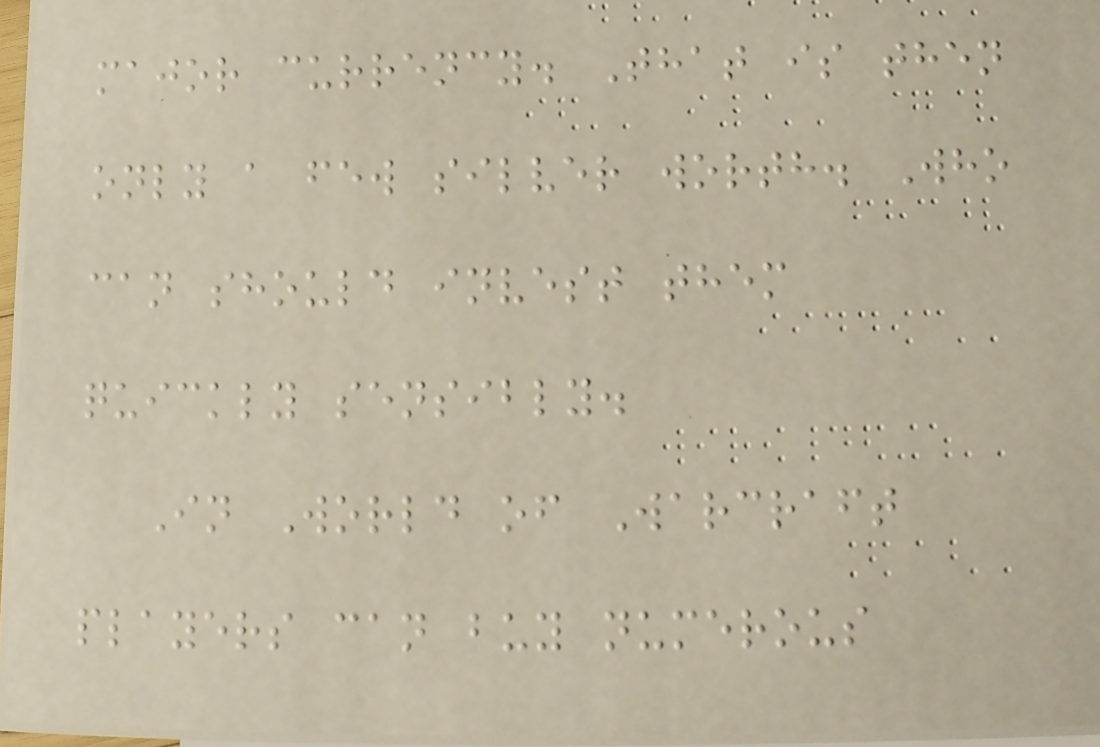major currency. That is then
only a few silver worth. Who
can should invest them
quickly sensibly.
In World of Warcraft
players can buy numerous
